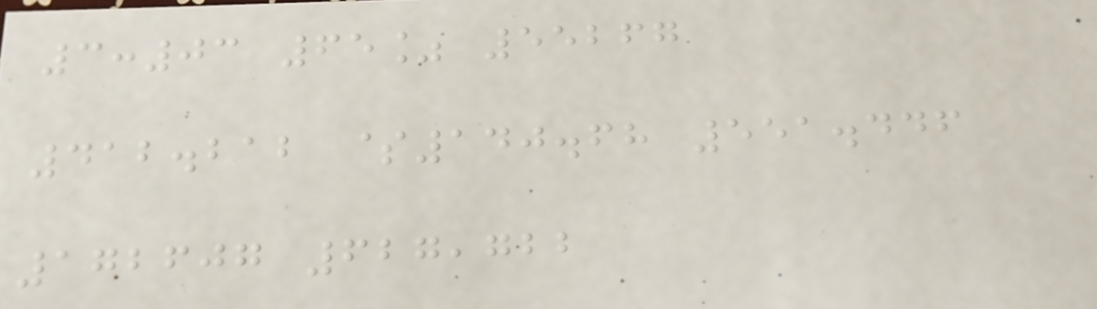3:03 65% 55267
412.212 $140.68 551.446
172607 627,722
